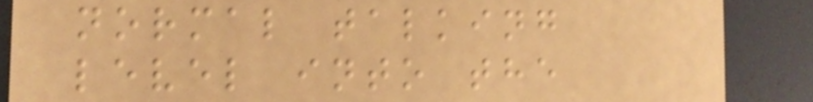normal talking
level into the
